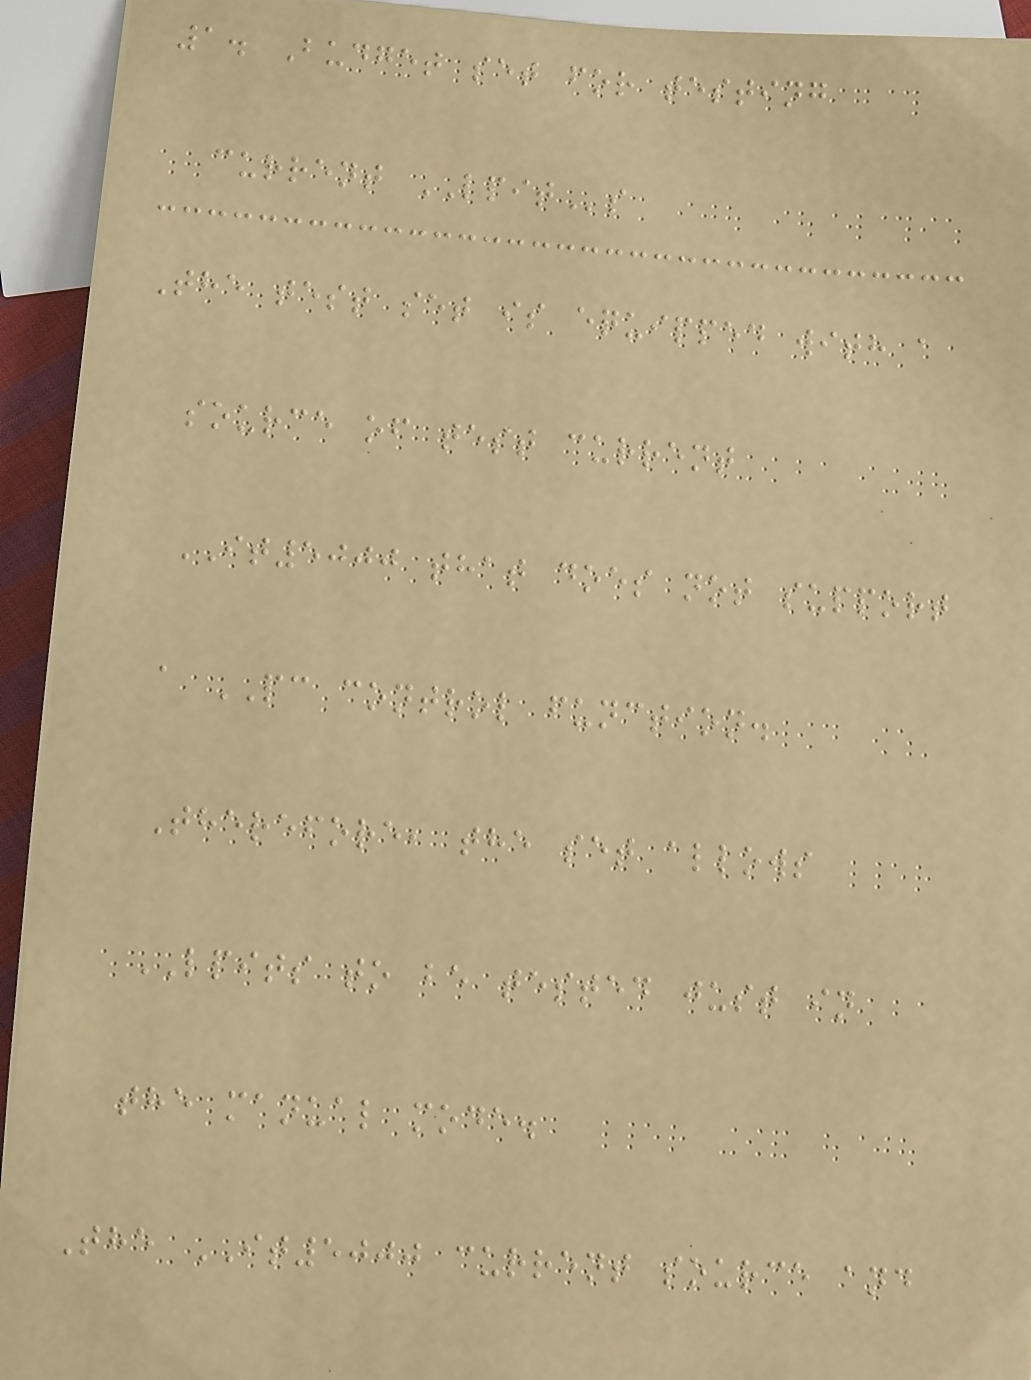1. Budget set for testing
current LPITs
The test set is equipped with a
source of test current
IT5000 that does not support
a PC control function.
Therefore, the set allows
LPITS to be tested just in
the manual mode.
The IT5000 current source and
